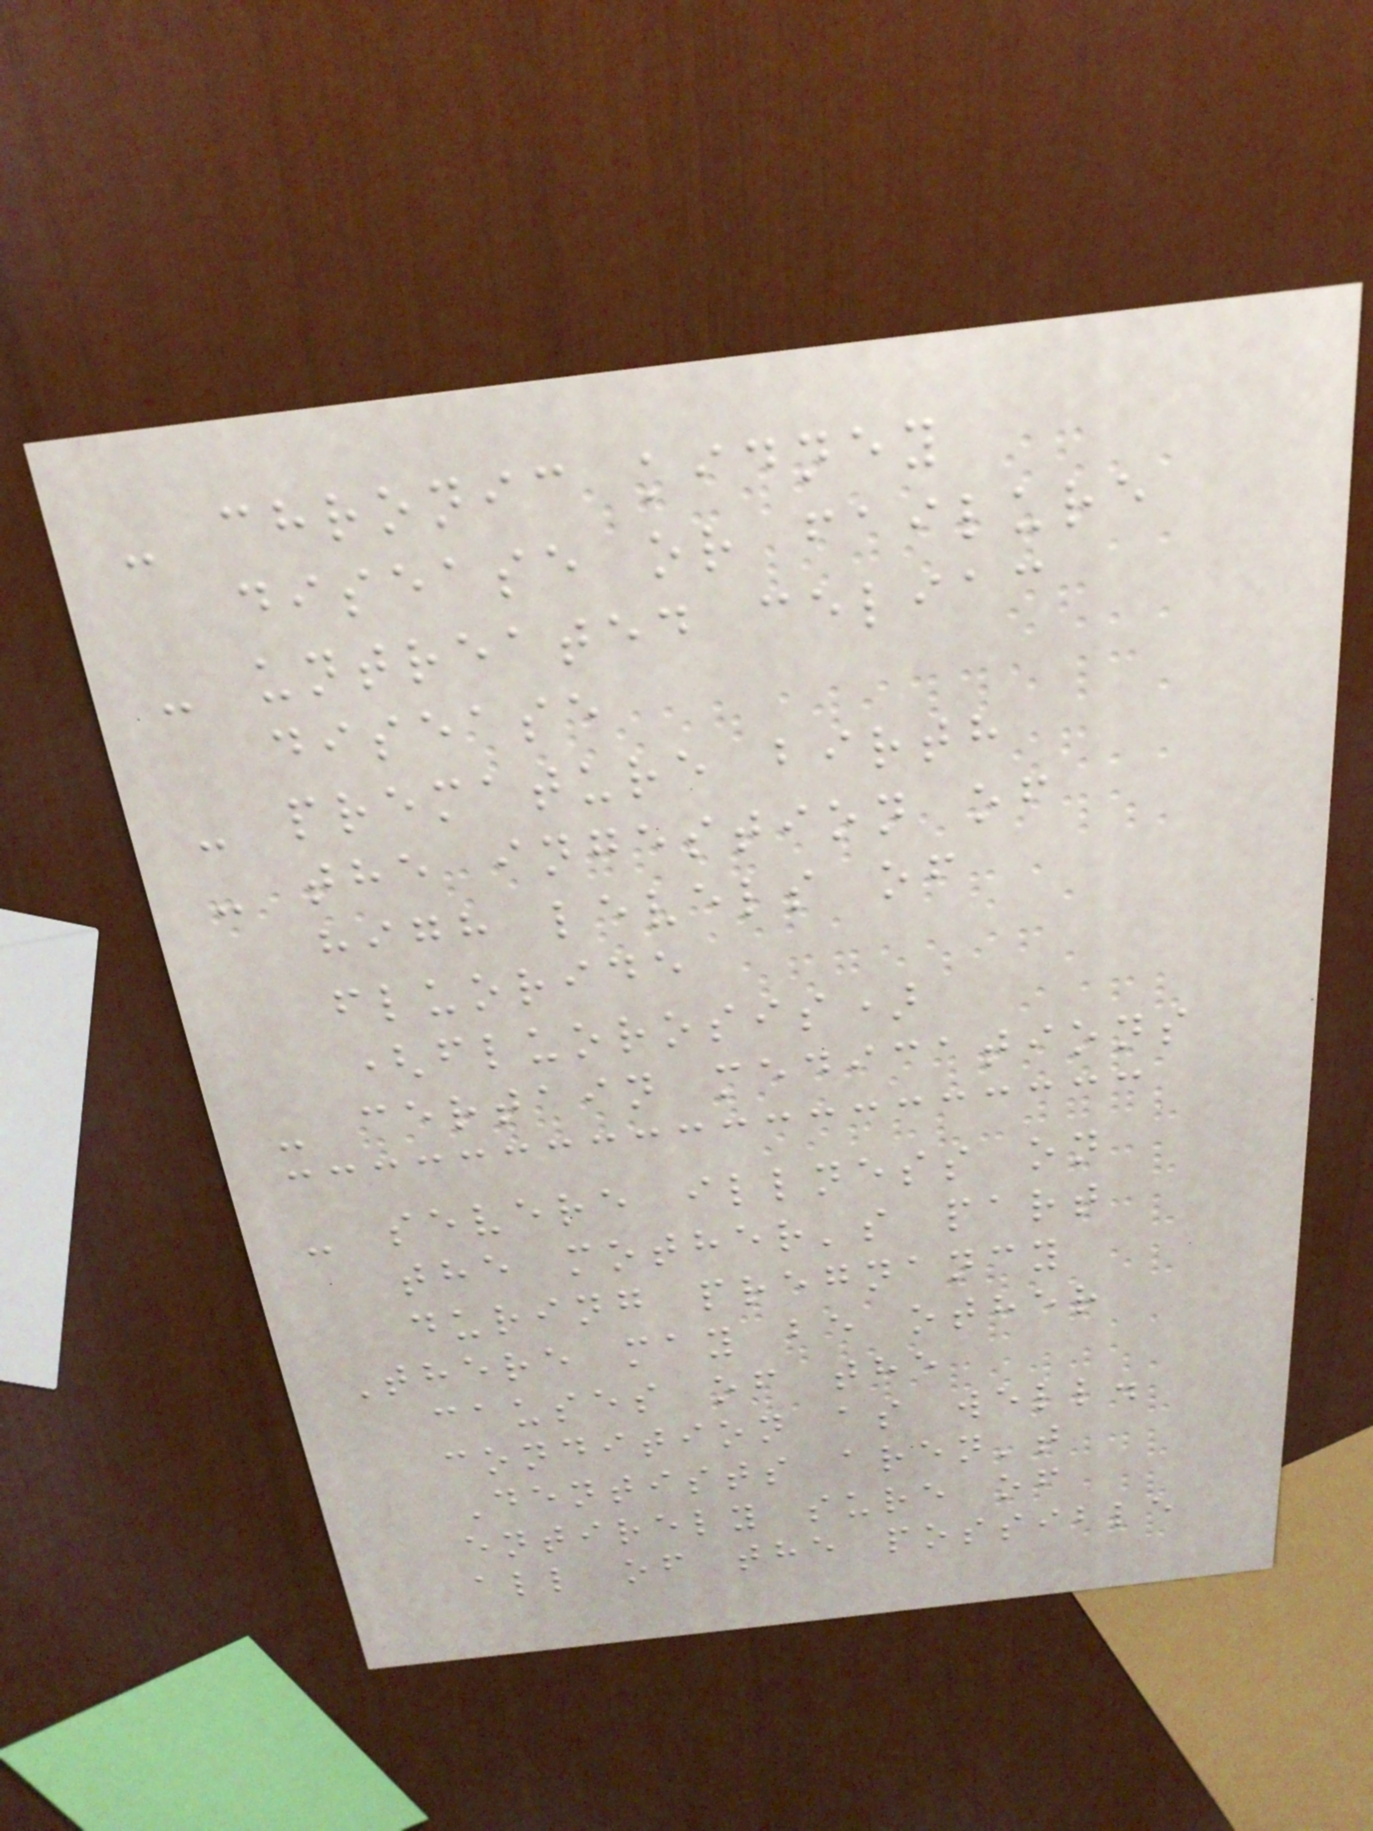- chronic kidney
disease or failure
- untreated celiac
disease
- premature birth
- the ingestion of
high levels of
fluoride
(fluorosis)
- certain medications
- severe illness on
the mother's part
during pregnancy
There may be other
causes of the
condition as well.
Dentists aren't
entirely sure of
all of the possible
